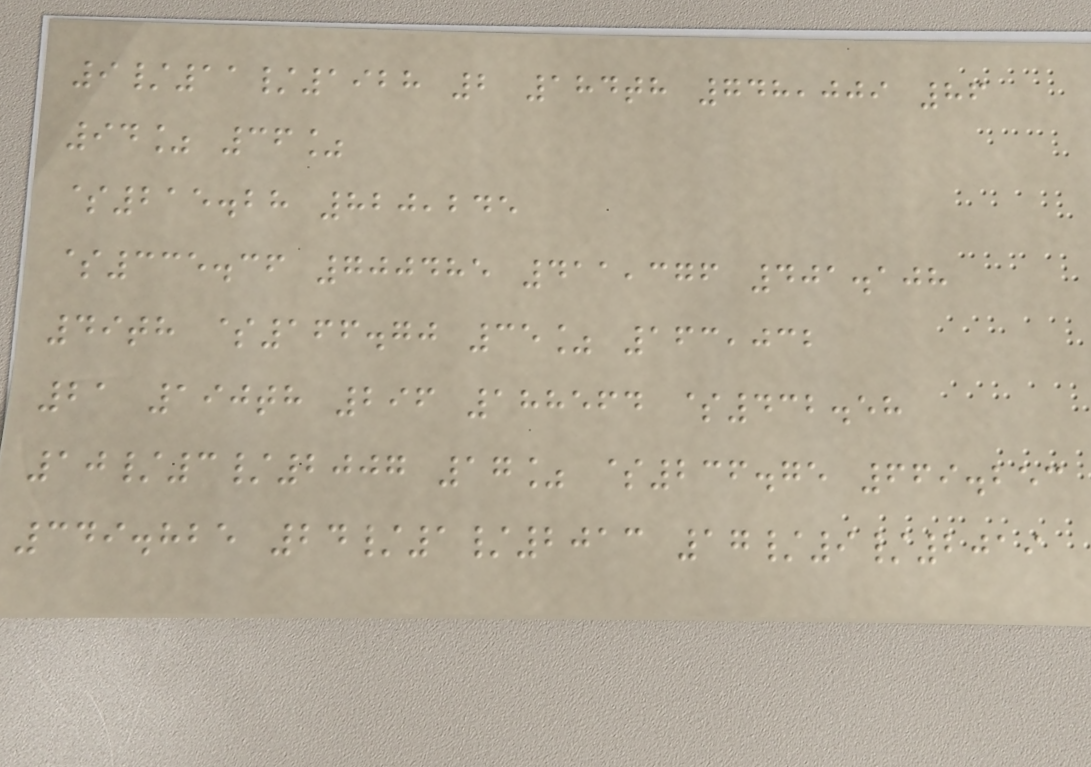9/11/1928 2 184th 748,009 86
94% 36%
$215.28 820,245
$335.36 700485 411,376 401.108
49th $166.70 35% 163,032
21 190th 296 188564 $432.58
10/3/2007 17% $236.75 669.253
349.825 24/1/2013 17/9/2019
